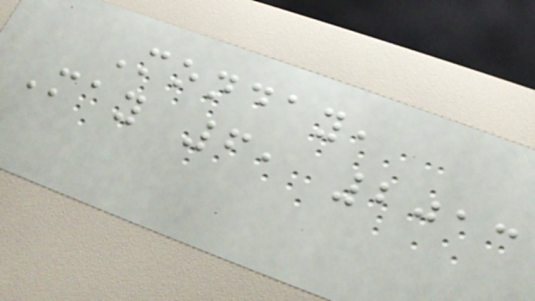Monday,
May 6, 2013
